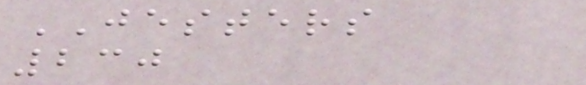JESTERS
230
